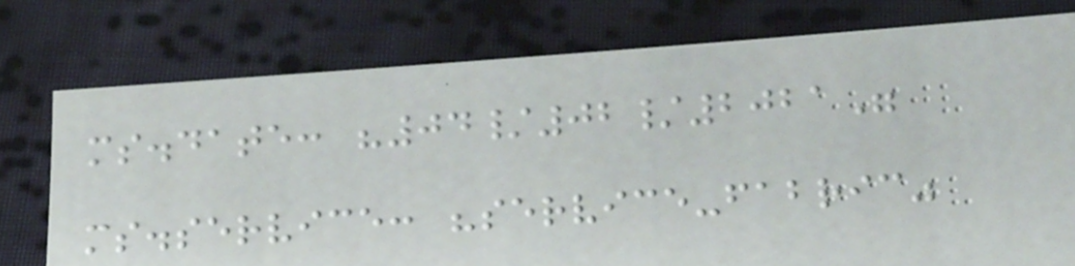ms.date: "04/02/2021"
ms.service: "service-fabric"
